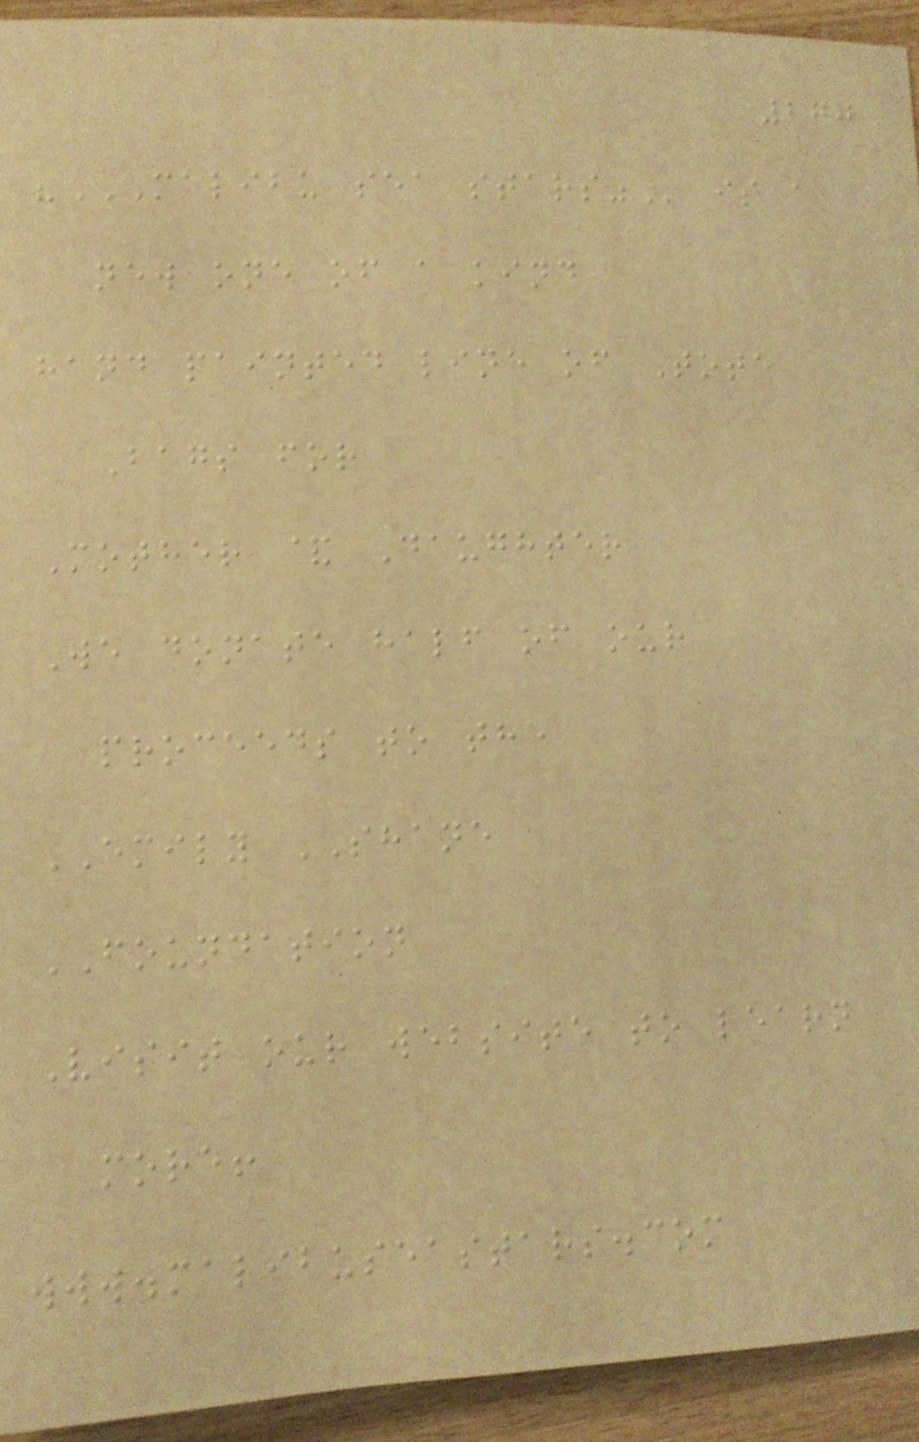270
"MALIBU SEA STARS" is a
new one of a kind
hand painted line of Tote
Bags for
Mother & Daughter
We donate half of our
proceeds to the
EMILY SHANE
FOUNDATION
Visit our website to learn
more!
www.malibuseastars.com
